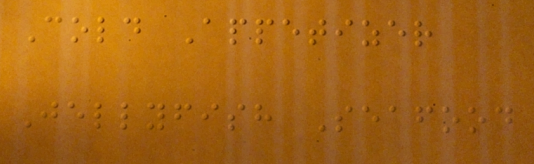Cold Appetizer
Jellyfish Seafood
